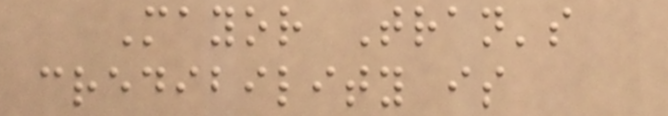Mayor Tran's
credibility is
